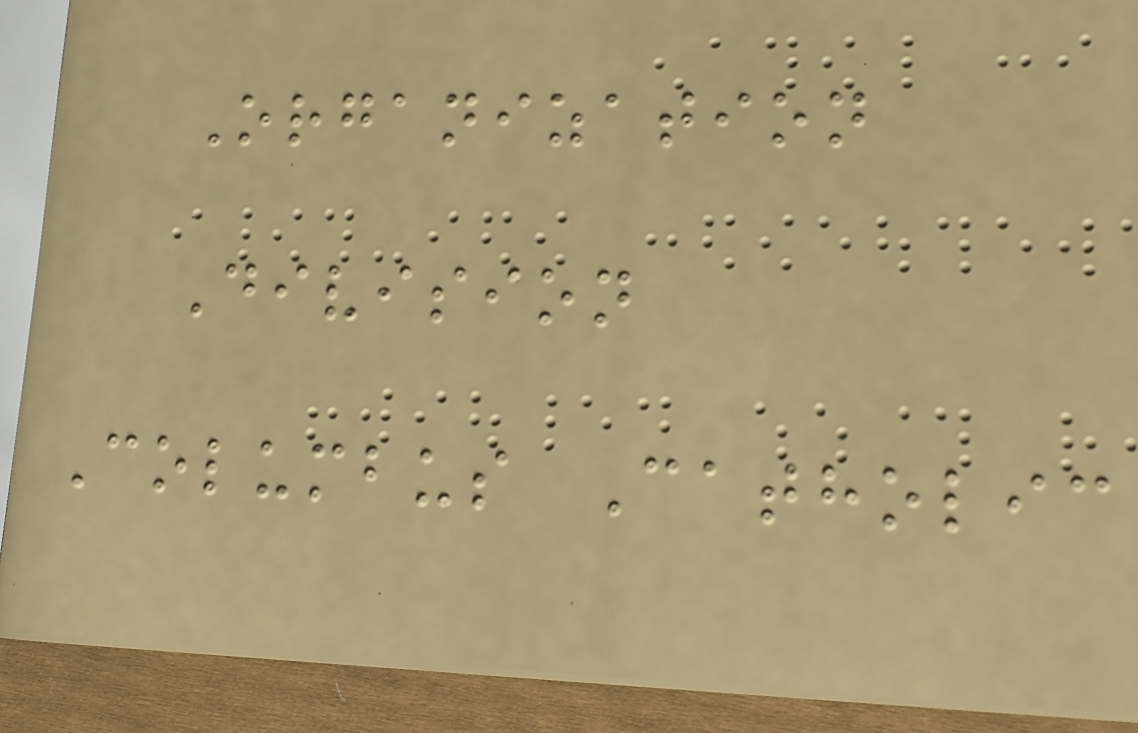Organization
Division
Columbus Catholic
